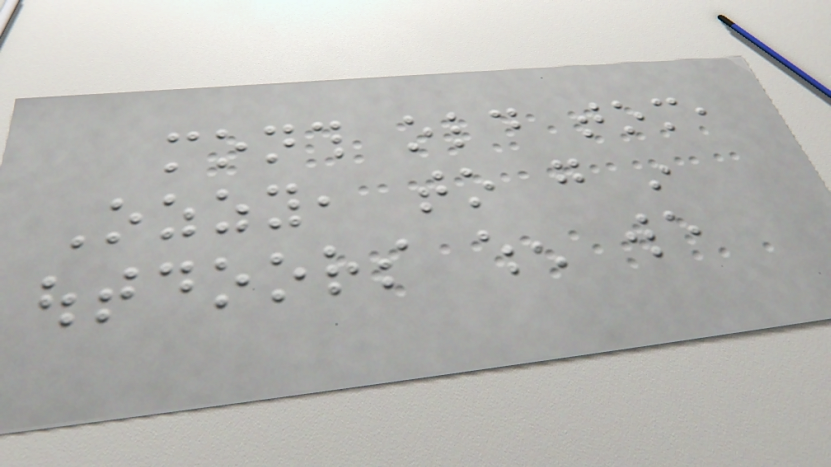month old tom,
Ozzy, to go in
outdoors when we
